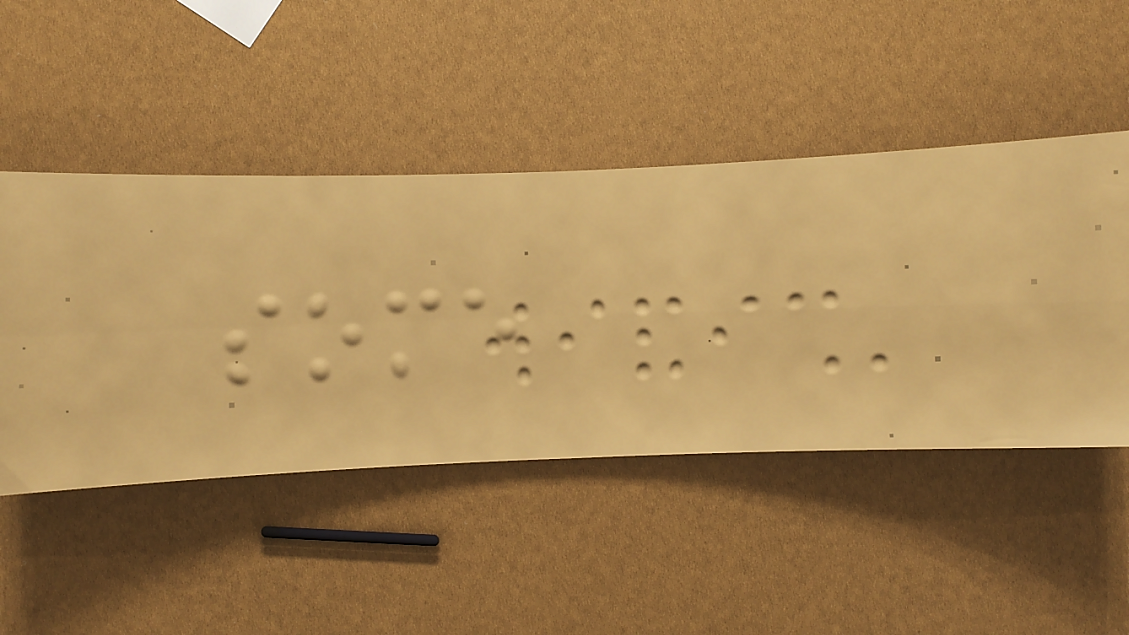some
